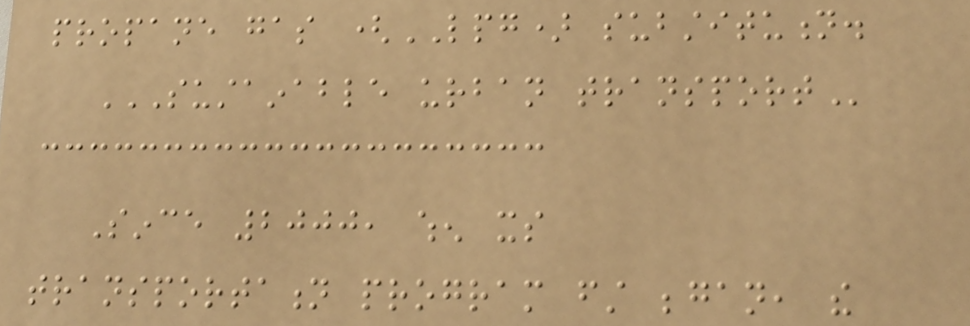propane gas (LPG) substitution.
SUSTAINABLE URBAN TRANSPORT
Since 2000, when its
transportation program first began, the
